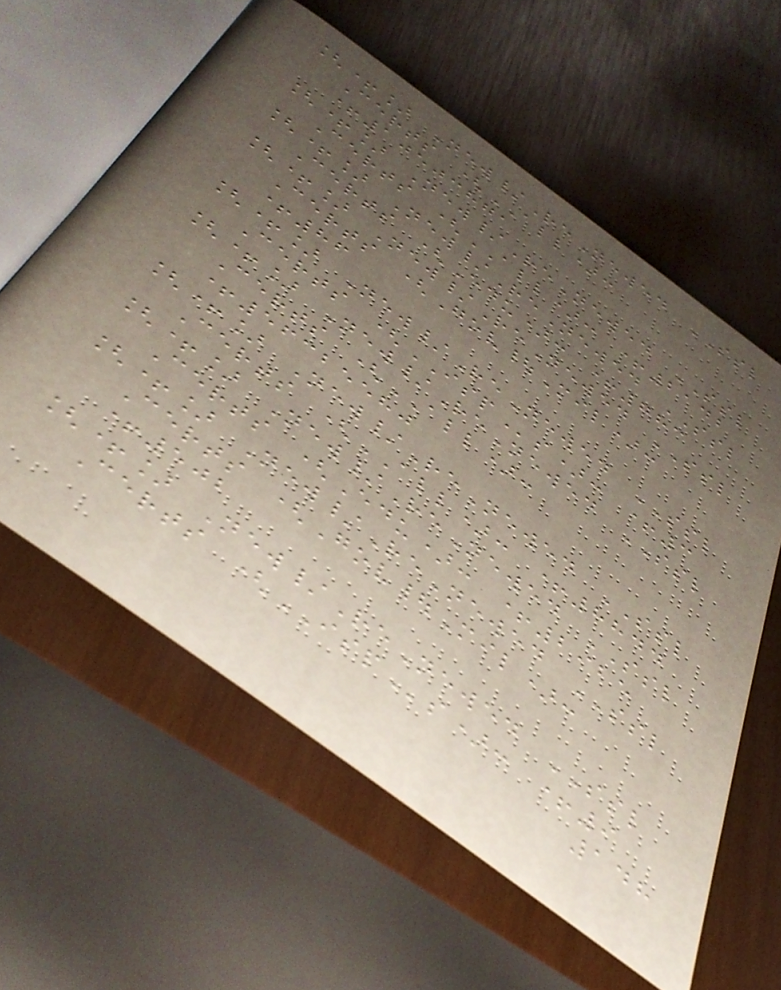[+] New/ReNewed SSL
Certs (ALL):
+10503871
[+] New/ReNewed SSL
Certs (ALL): +2142
[+] New/ReNewed SSL
Certs (Edu): +783
[+] New/ReNewed SSL
Certs (Gov|Mil):
+86
[+] New/ReNewed SSL
Certs (ISPs): +3
[+] New/ReNewed SSL
Certs (ALL):
+56325580
[+] New/ReNewed SSL
Certs (ALL): +8844
[+] New/ReNewed SSL
Certs (Edu): +2925
[+] New/ReNewed SSL
Certs (Gov|Mil):
+502
[+] New/ReNewed SSL
Certs (ISPs): +9
148
